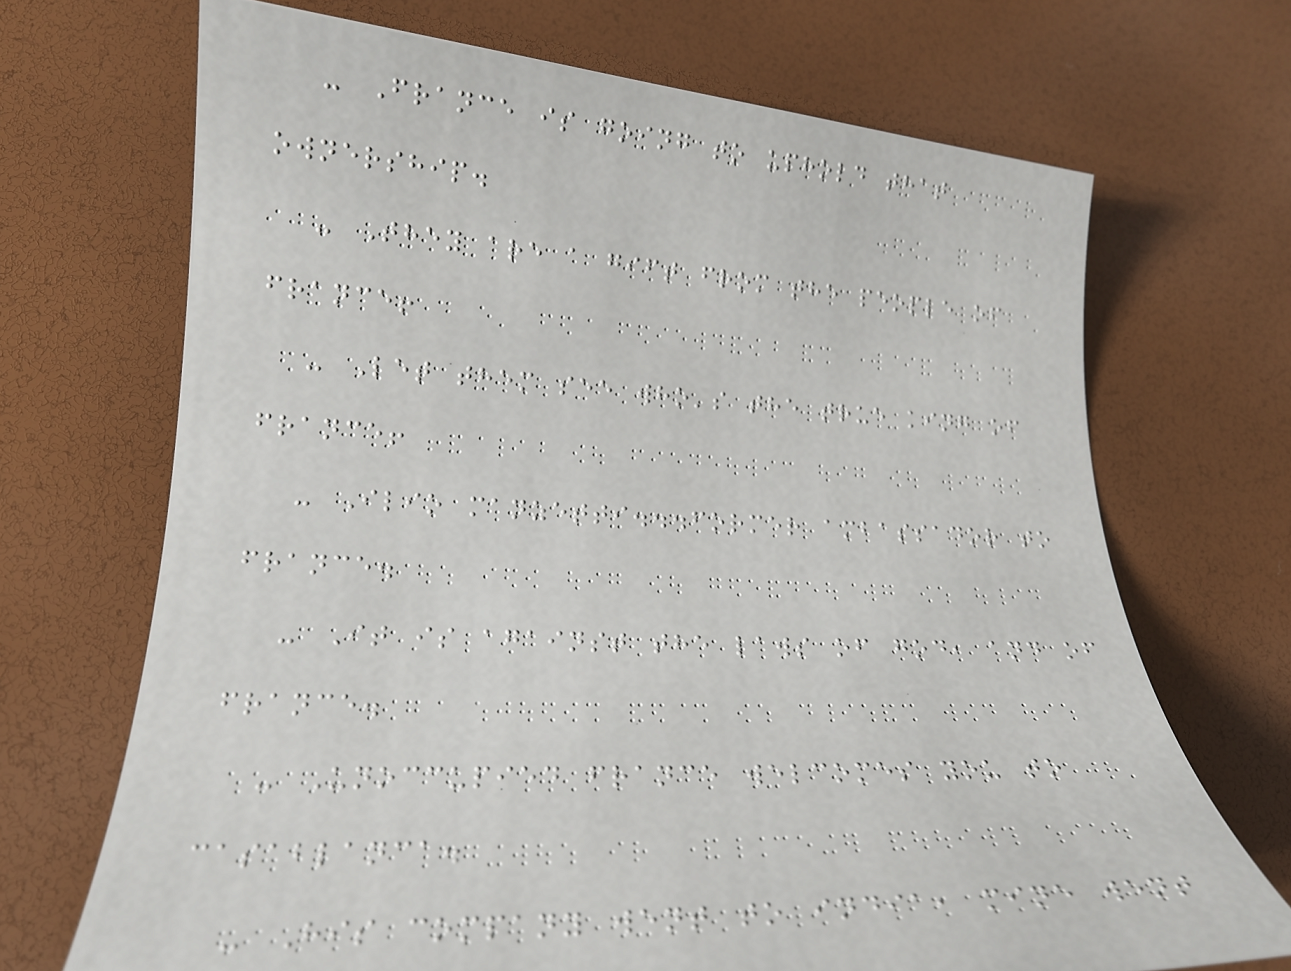- France is going to uphold that
ownership.
- They are a gift from the people of
france!
- Let them see who's the true king of
france!
- Ilio manzetti...former ambassador to
france.
- It is against the laws of god, and of
france.
- Unoccupied france welcomes you to
casablanca.
- His company went to india, mine went
